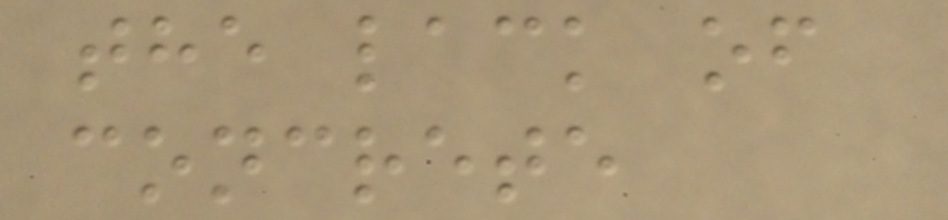the lack of
concrete
